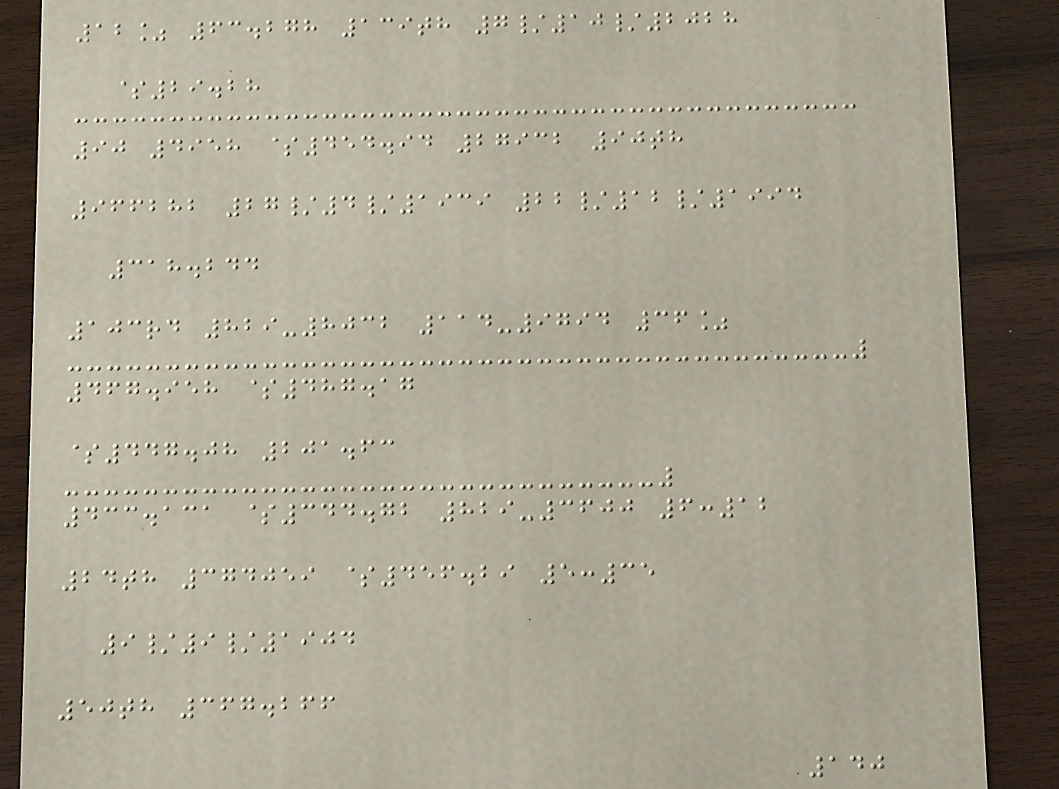12% 63.278 139th 7/10/2028
$29.28
90 4958 $454.94 27932 90th
966282 27/4/1939 22/12/1994
318.244
103rd 829-8032 114-9794 36%
467.958 $487.17
$447.08 201.63
433.131 $344.72 829-3600 6:12
24th 374059 $456.29 5:35
9/9/1904
50th 367.266
140
